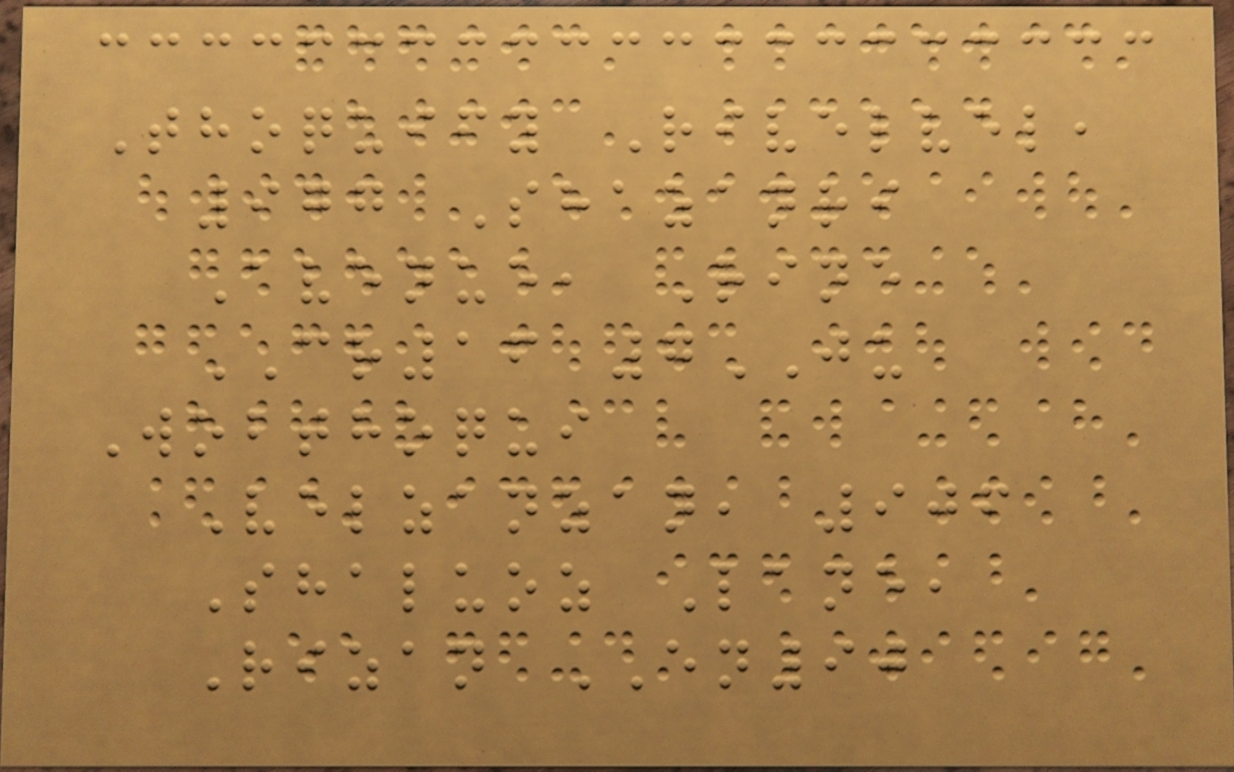Thoquify Rivelvel,
977 Shazanri
Avenue, Rine
CR16 7JU
Wobthoqui
Velzanzan, 906
Shaluoz Lane,
Rizan EN90
